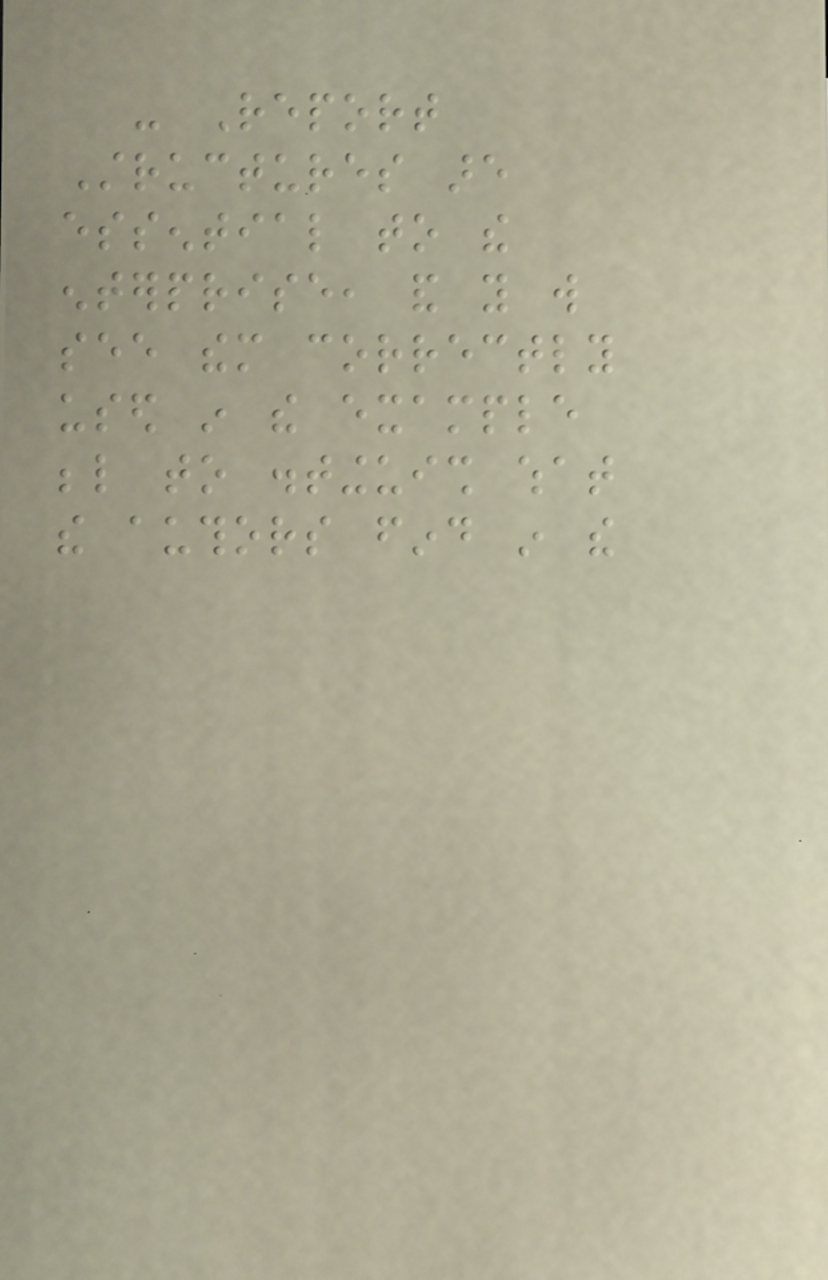- Report
Structures are
essential to the
enterprise, and you will
see them correctly
used in the example
below to distinguish what
the authors find in the
